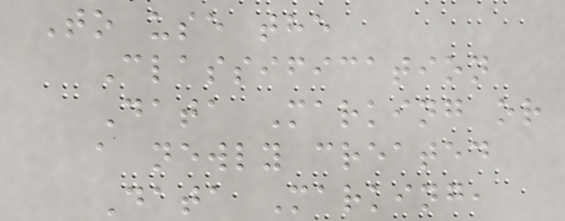To use the
Classification
Data Marking or
a newly created
Data Marking,
